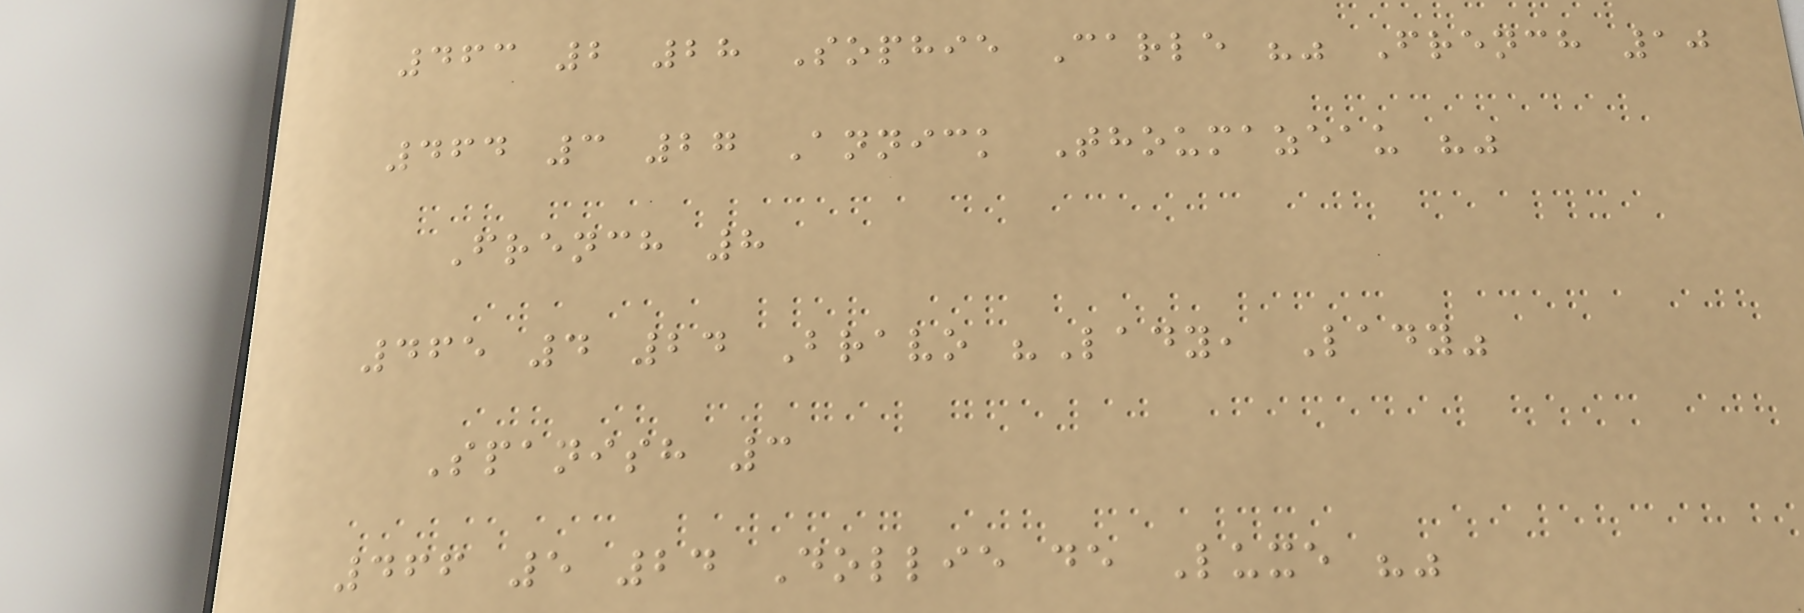463 2 28 Sophie Carle "" French 10
464 3 27 Annick Thoumazeau ""
French 8
465 4 24 Bravo "Lady, Lady"
Spanish 3
466 5 24 Dollie de Luxe ""
